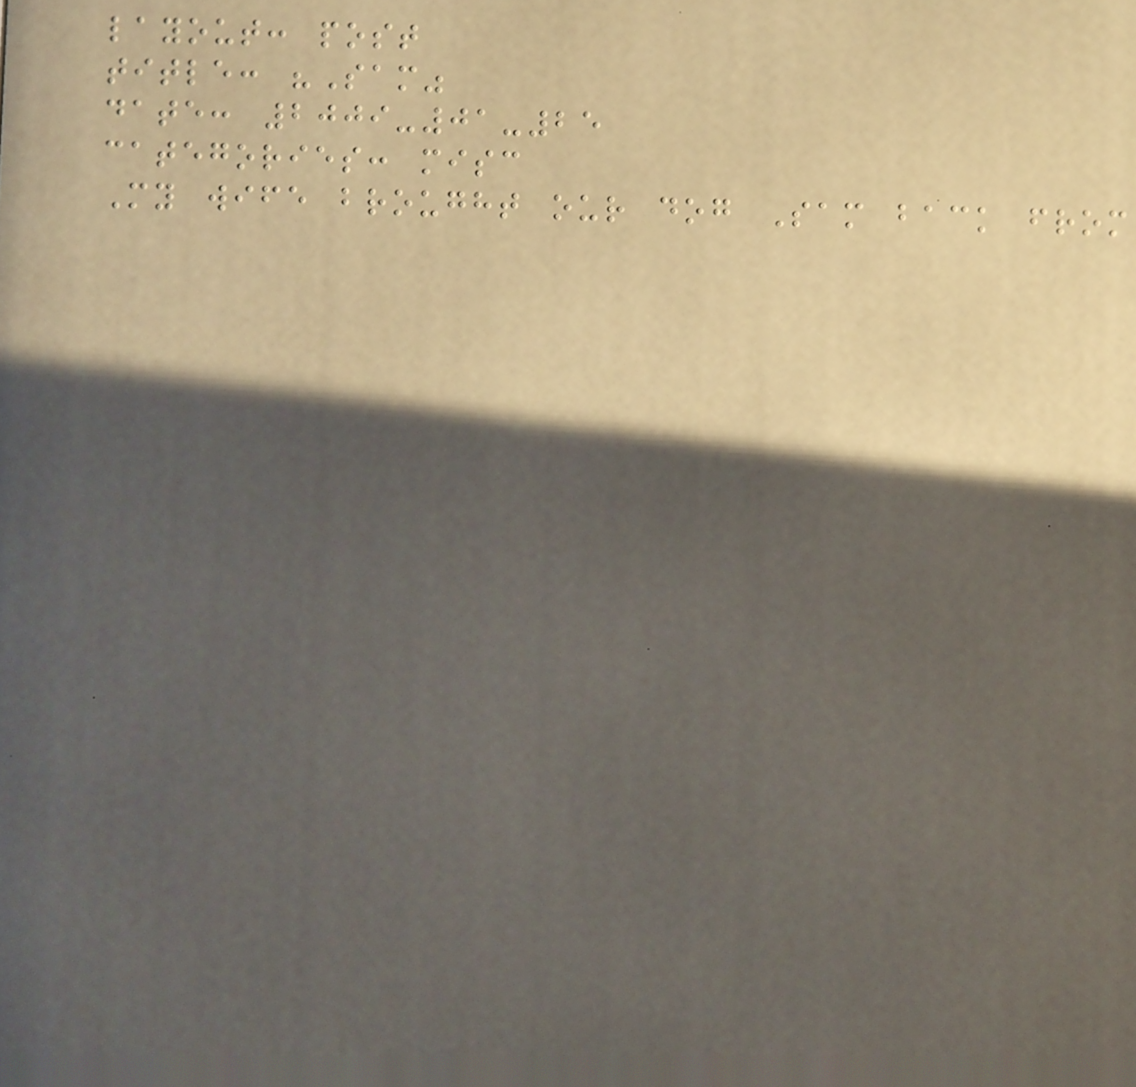layout: post
title: "Sam"
date: 2009-01-25
categories: misc
My wife brought our dog Sam back from
